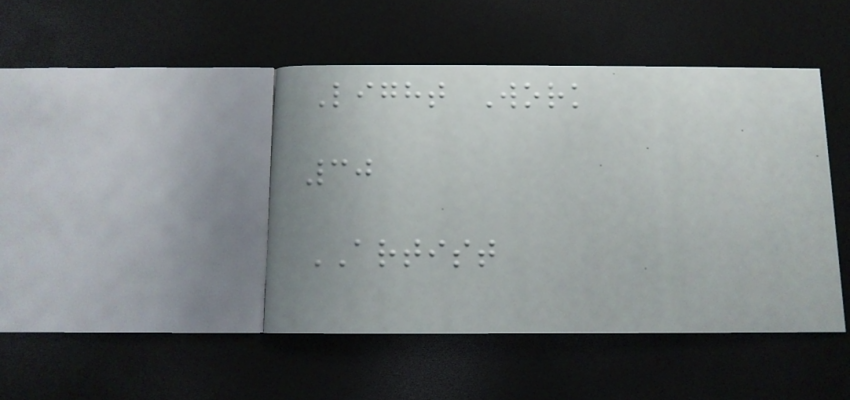Light Work
30
ARTIST
